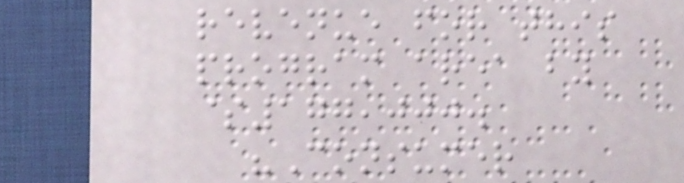revenue for this
program area by
$177,000.
"Consumer
